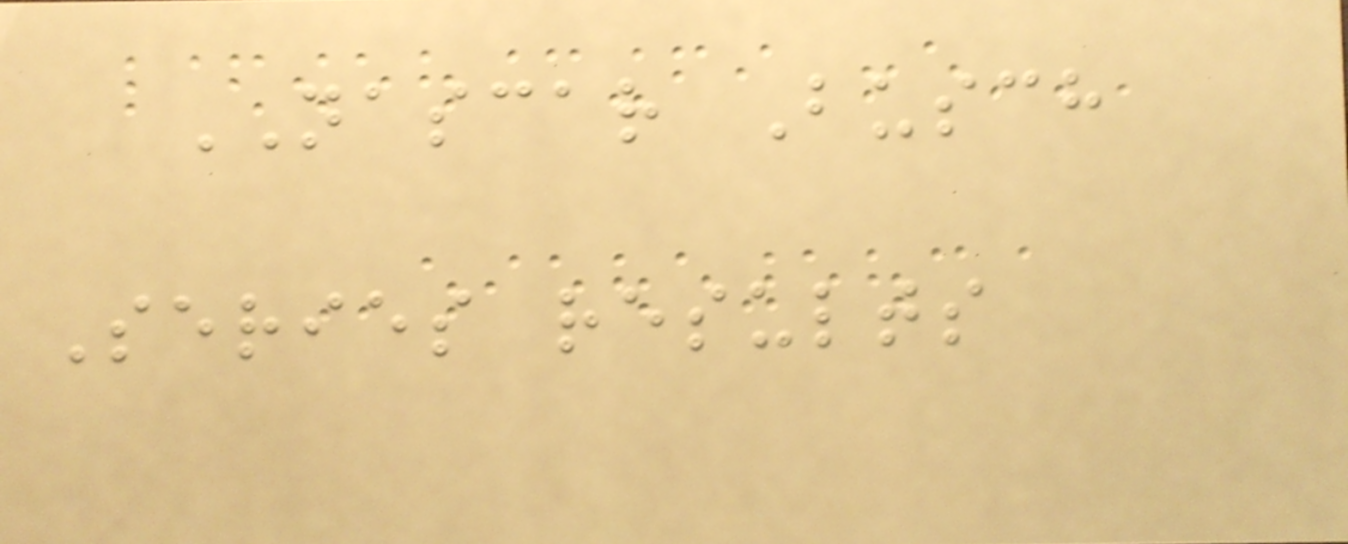NASCAR Busch
Series results
